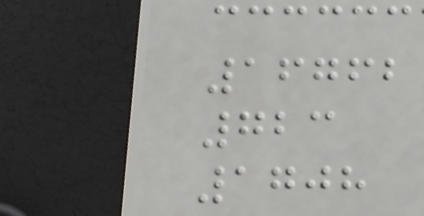16762
723
1708
